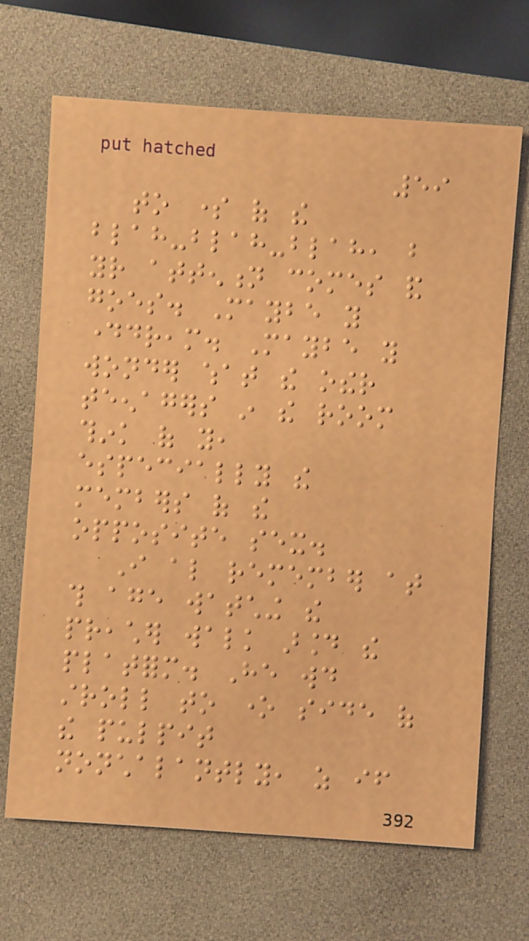59
to some of the
blah-blah-blah, but
your attention comes and
goes. Maybe you
daydream. Maybe you
wonder what the other
teenagers in the room
think of you,
especially the
members of the
opposite sex.
I also remember at
this age watching the
preacher walk around the
platform. He would
stroll to one side of
the pulpit
nonchalantly, as if
